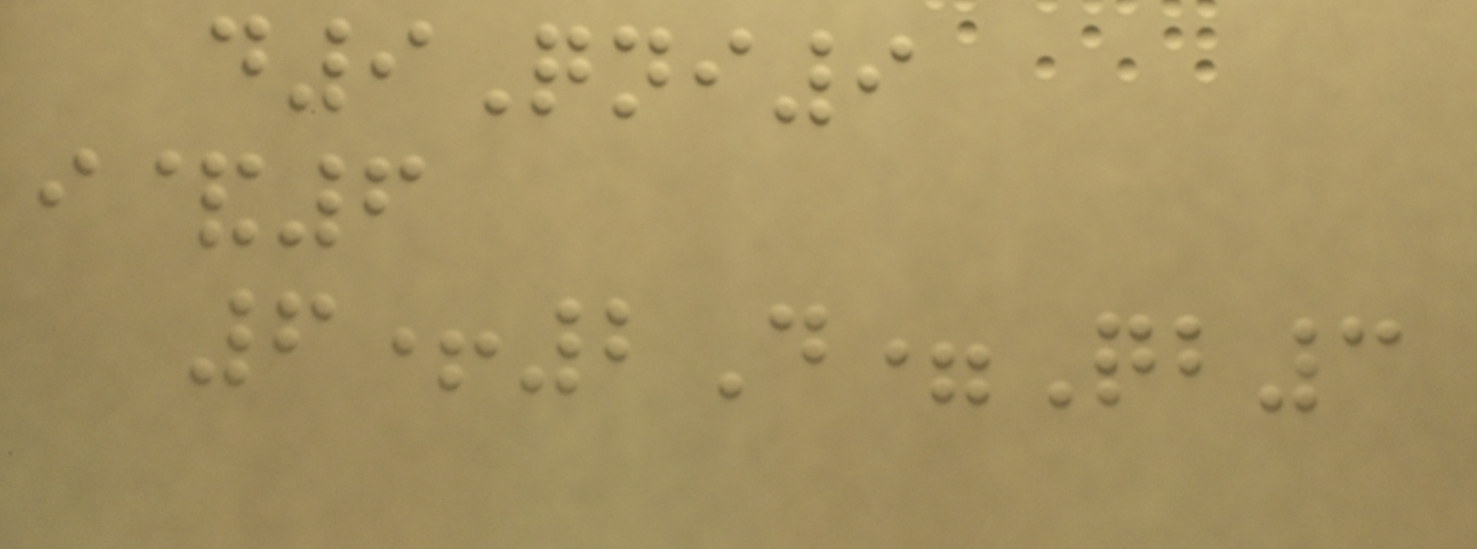d9Qni9
i&6
6+2D=Qb3
